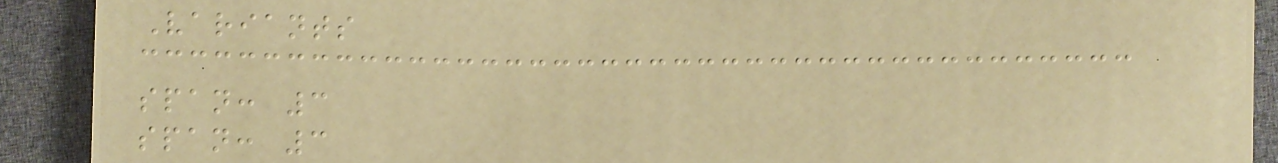Variants
span: 3
span: 3
